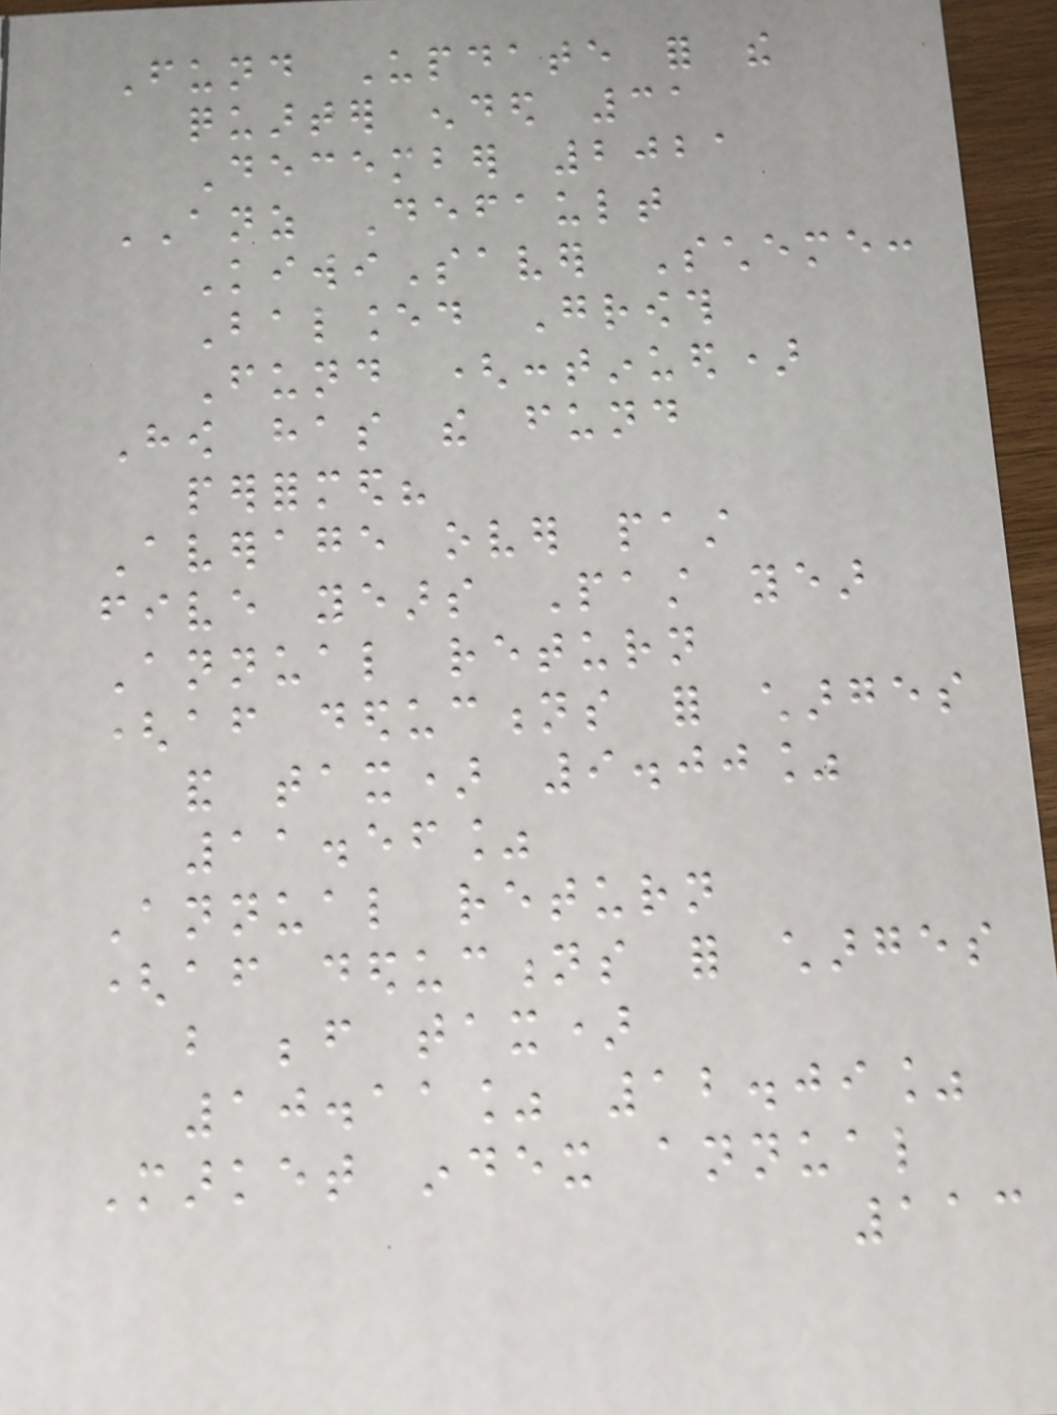Fund Update for the
quarter ended 31
December 2021
ANZ Default
KiwiSaver Scheme:
Balanced Growth
Fund (continued)
How has the fund
performed?
Average over past
five years Past year
Annual return
(after deductions for charges
and tax) 9.00%
11.56%
Annual return
(after deductions for charges
but before tax)
10.11% 12.09%
Market index annual
113
